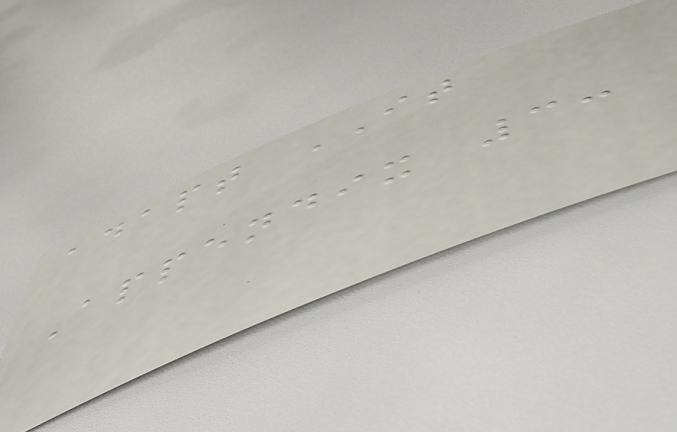adapt IT
Appendix 3:
